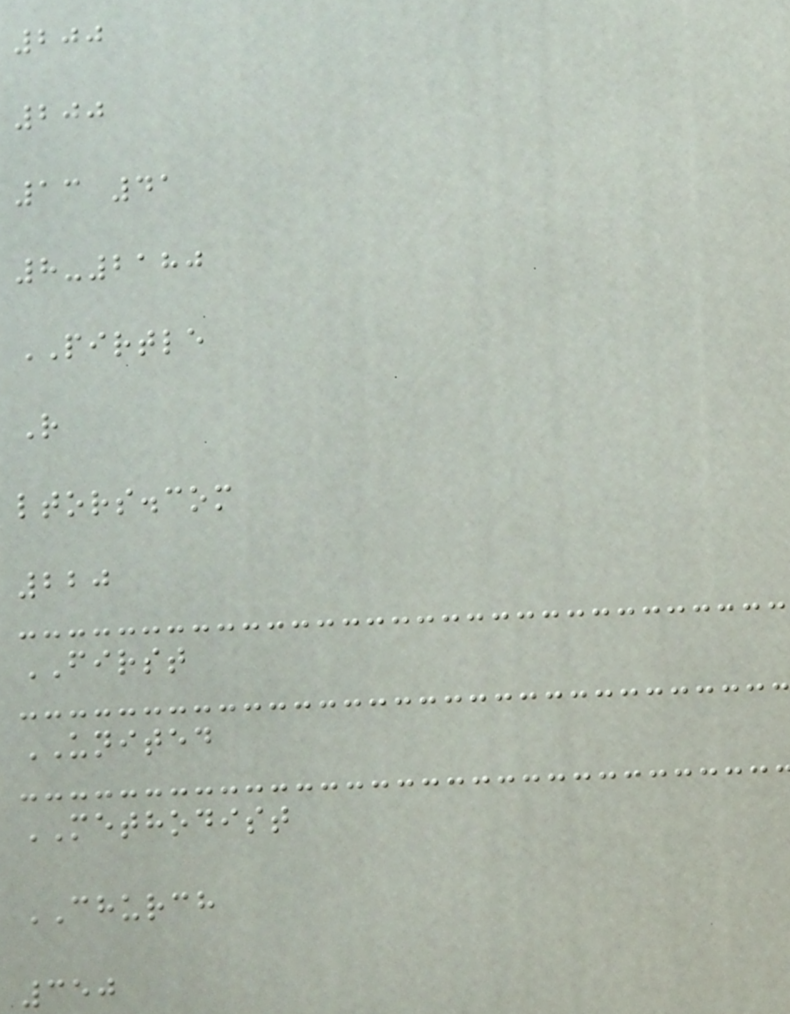200
200
13 41
8-2180
PIRTLE
R
ltors.com
220
FIRST
UNITED
METHODIST
CHURCH
350
